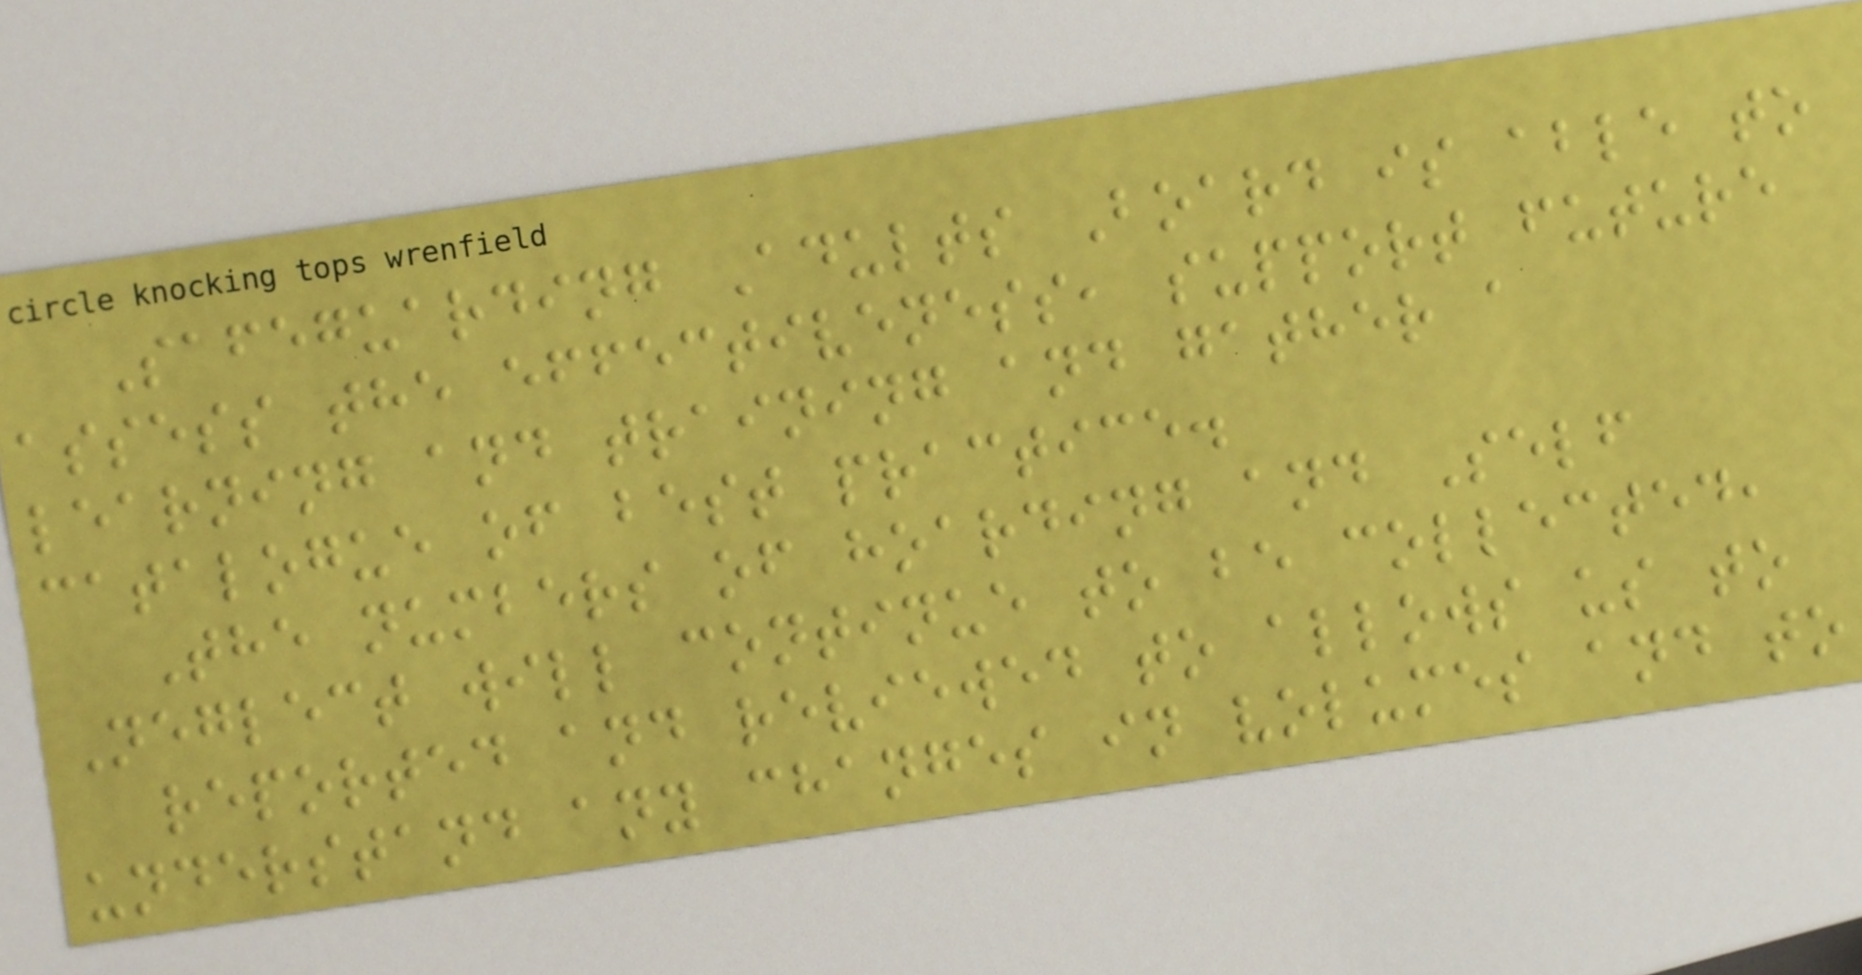Safeguarding Adults Board is able to
assess the effectiveness, support future
learning and training and gather a
catalogue of best practice.
The numbers of hoarding and Self
Neglect will continue to be collected,
reported and reviewed to allows us to
understand any changes in volumes and to
